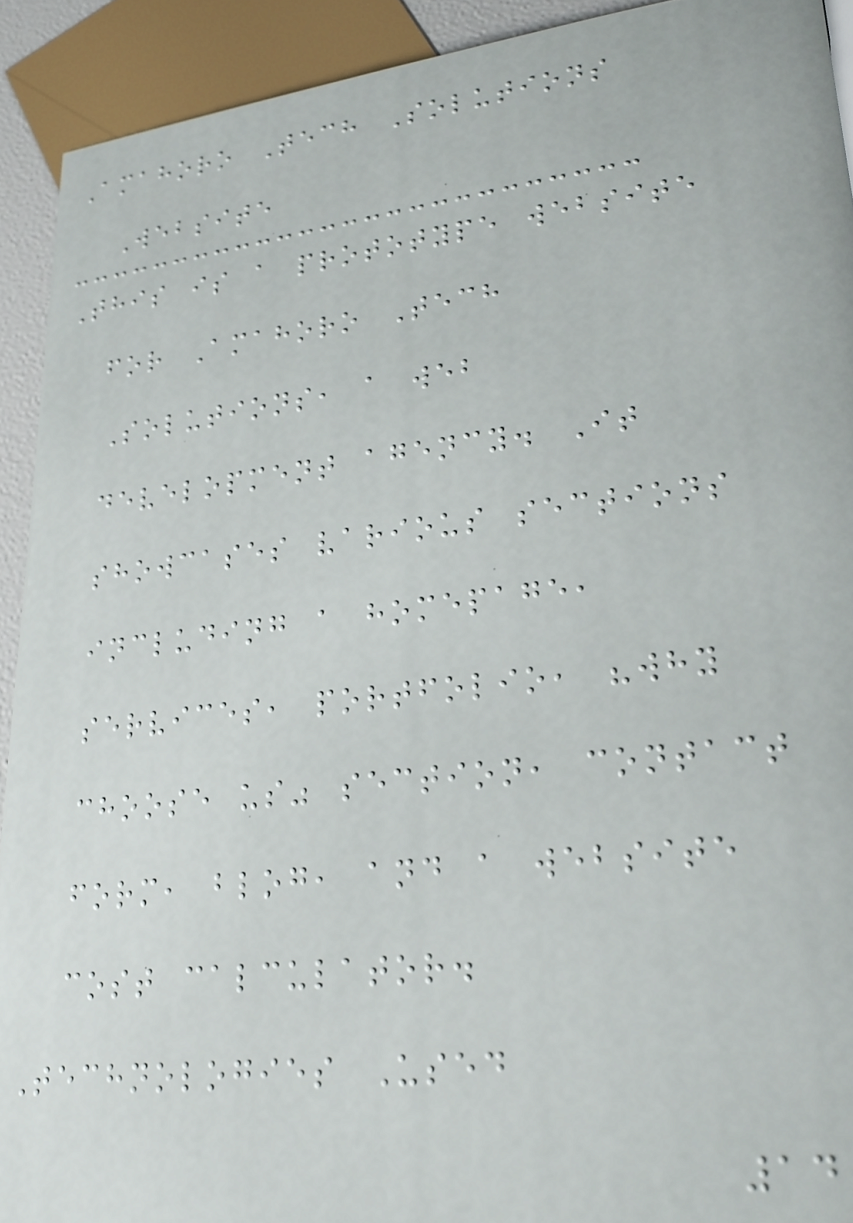Amahoro Tech Solutions
Website
This is a prototype website
for Amahoro Tech
Solutions, a web
development agency. It
showcases various sections
including a homepage,
services, portfolio, "why
choose us" section, contact
form, blog, and a website
cost calculator.
Technologies Used
14
